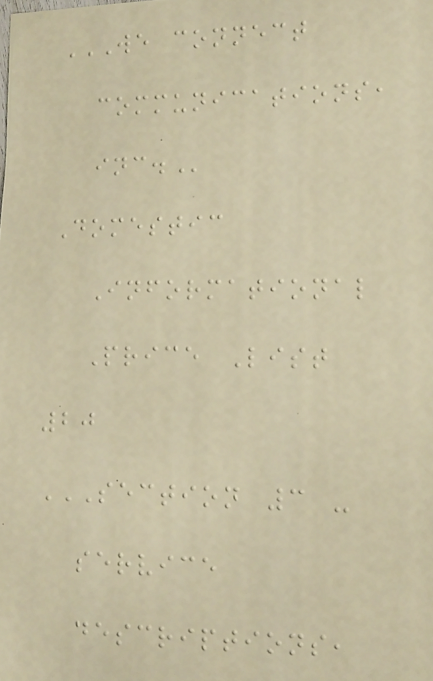WE CONNECT
COMMUNICATIONS,
INC.
Domestic
Informational
Price List
20
SECTION 3 -
SERVICE
DESCRIPTIONS,
